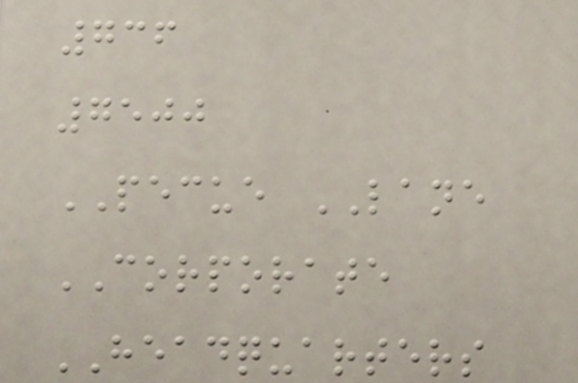736
7500
PECUE LANE
CORPORATE
HEADQUARTERS
